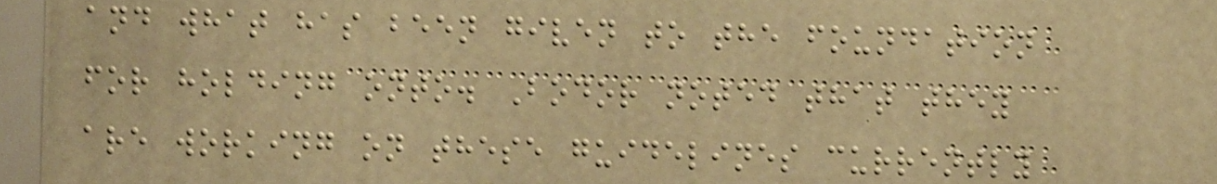and what has been given to the foundation
for holding onto. Bodor noted that they
are working on these guidelines currently
